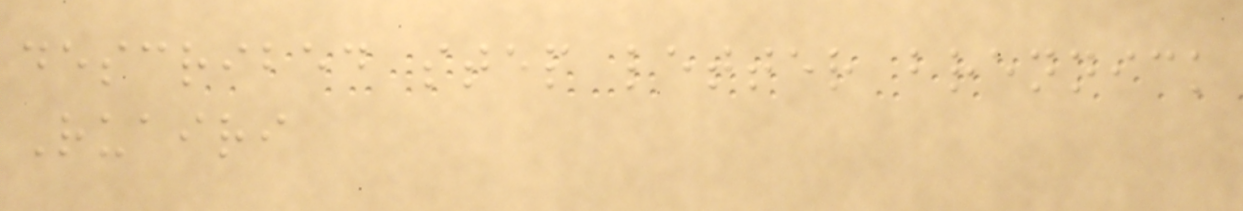described step letter brennick
Ruairi
